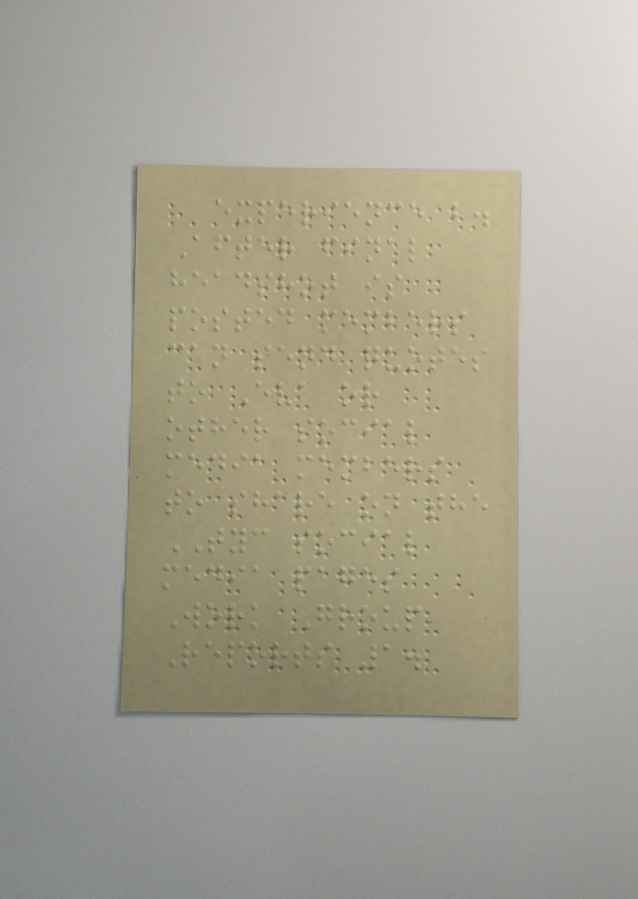experience b.
After final
headshot is
posted members
can send quotes
to Eva or
other social
media members
to share on the
TYC social
media pages
Work Group
Reports 1.
